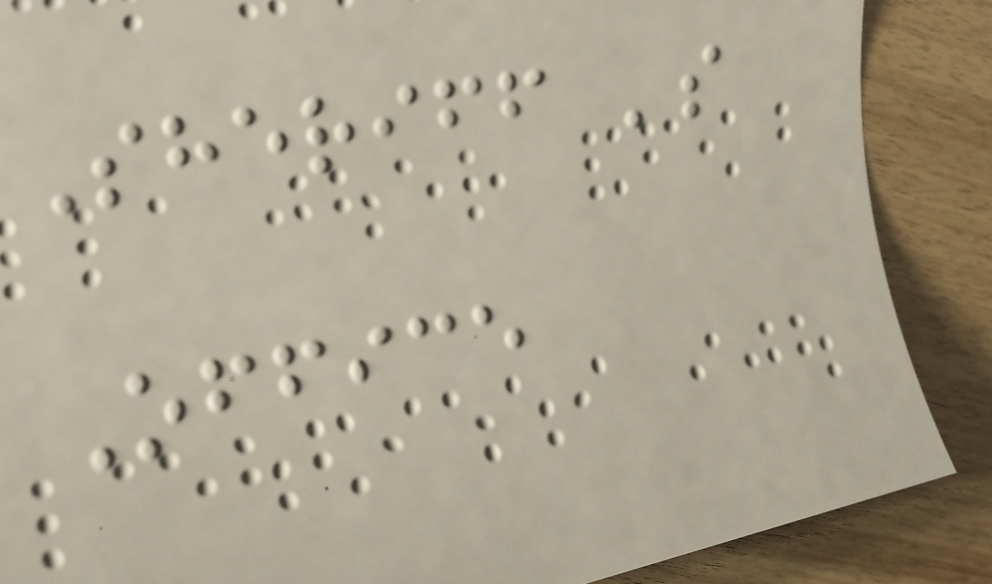Sheriff 's
Office
